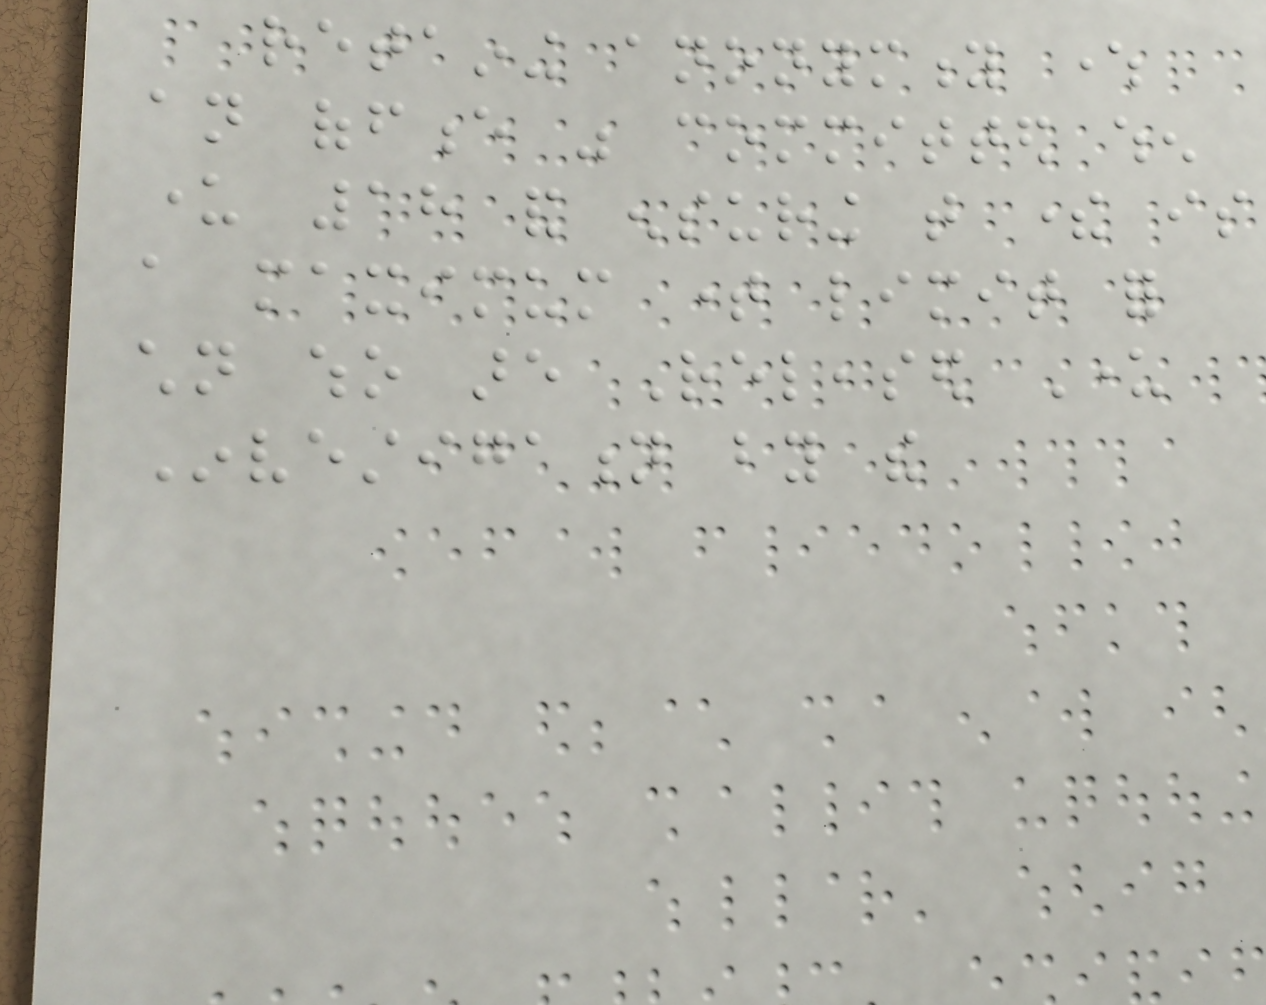retaining anonymity where
an offence was committed when
under 18 and ensuring that there is
a maximum time limit for
children who are Released Under
Investigation by the
